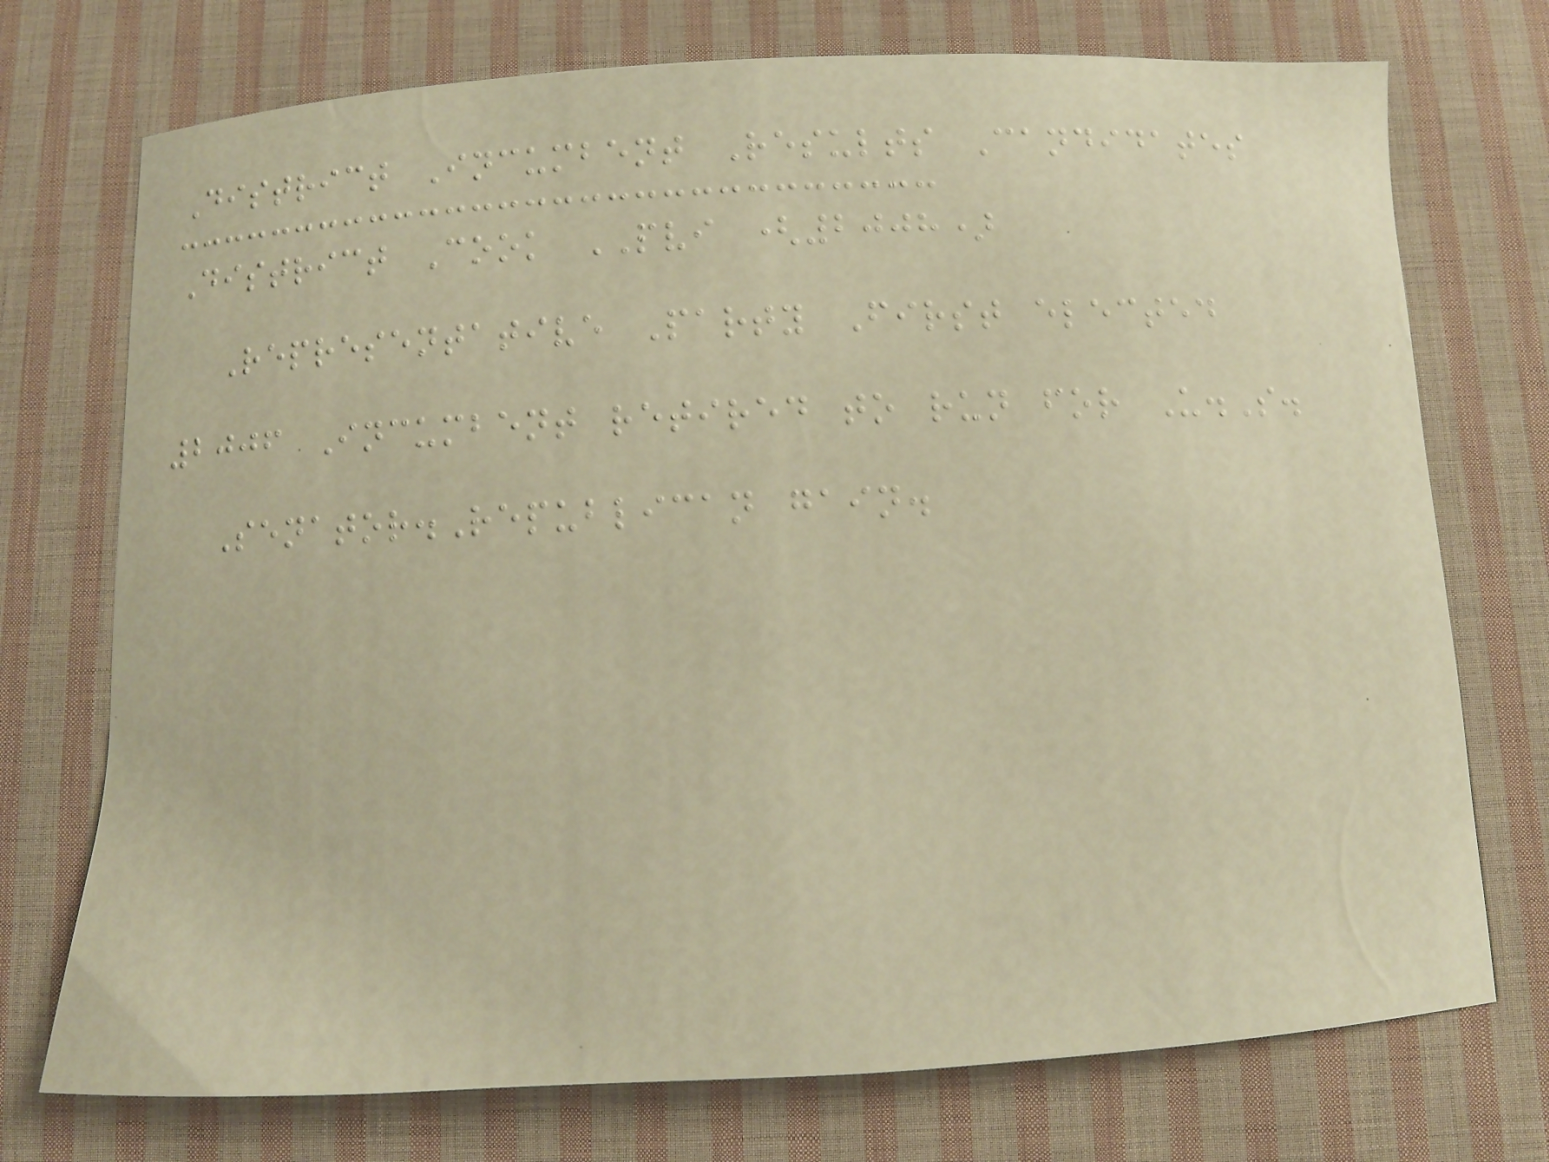District Incumbent Results Candidates
District Cook PVI (2008)
Representative Party First elected
2006 Incumbent retired to run for U.S.
Senator.Republican gain.
